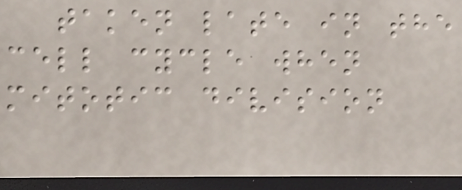taken late in the
cell cycle when
mitotic division
